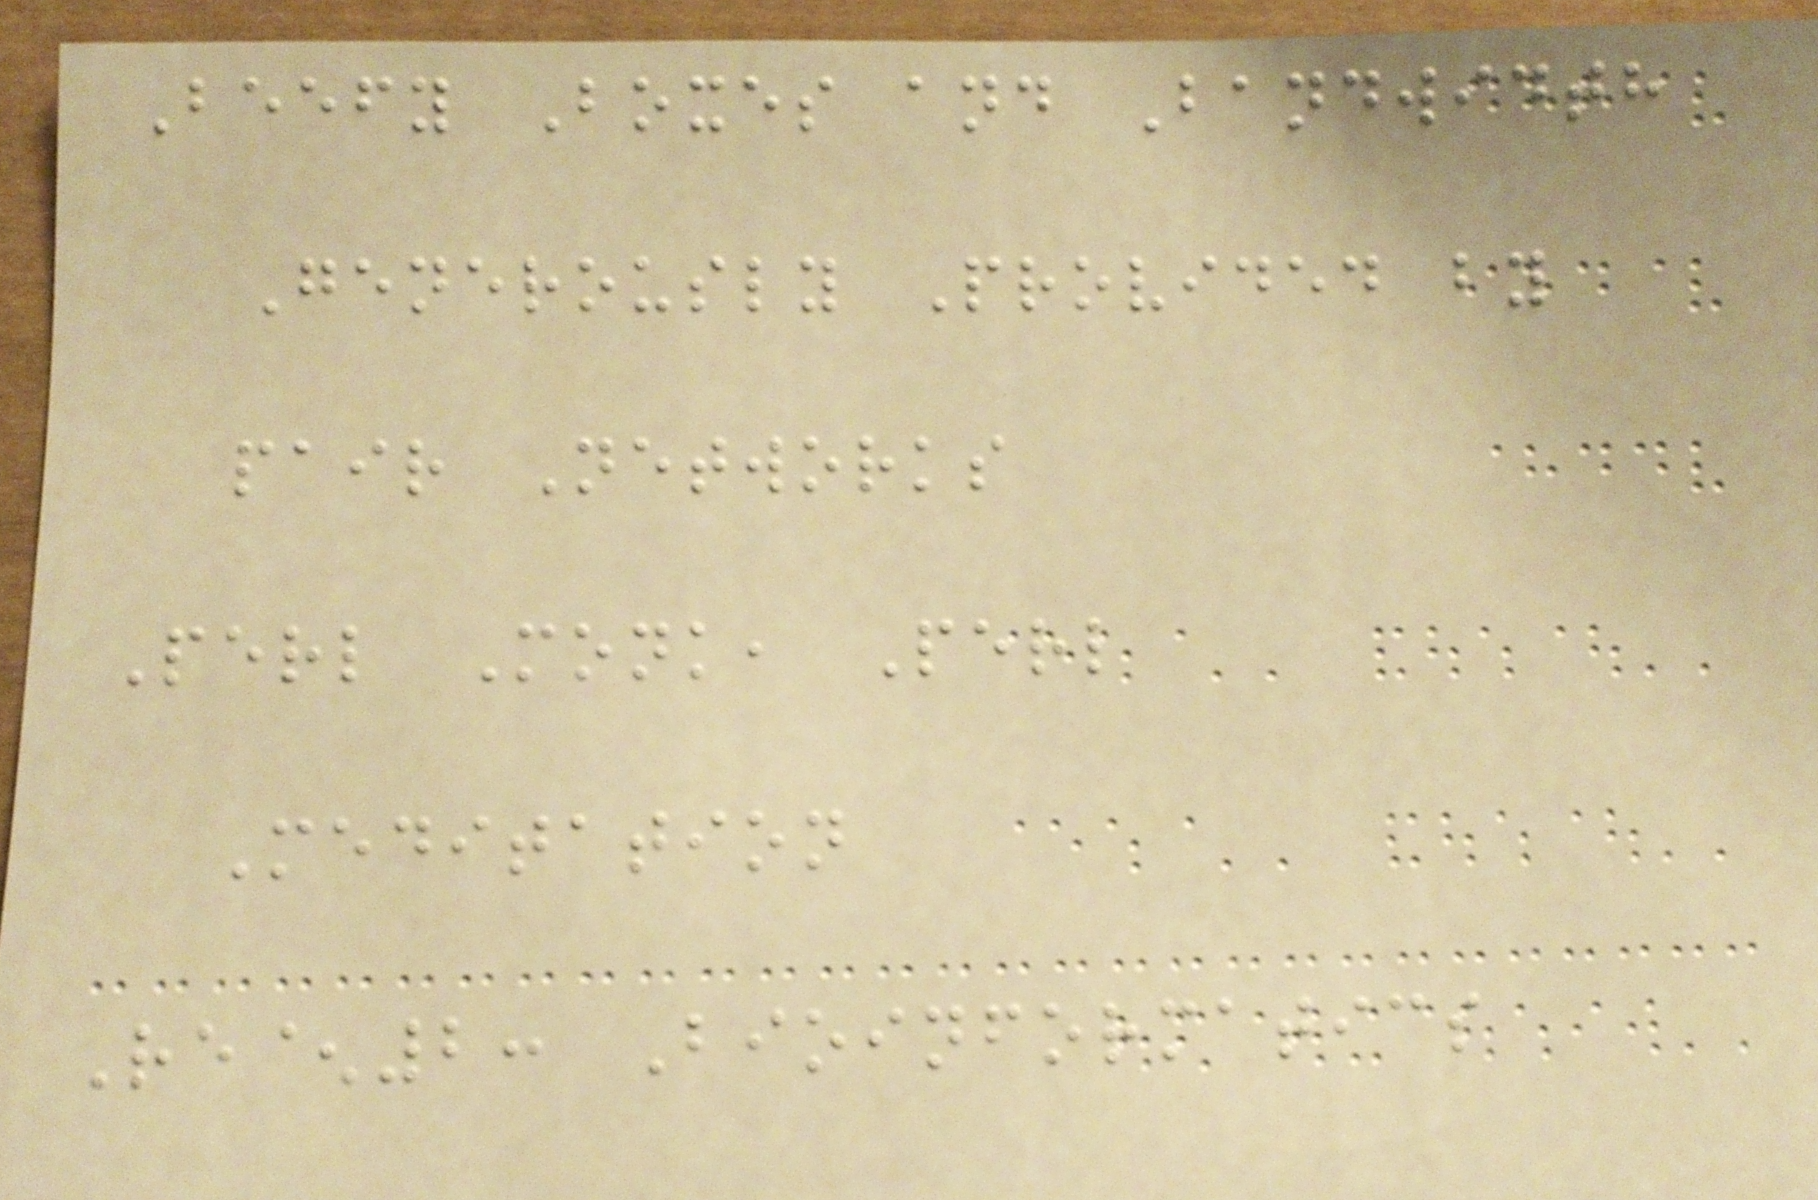Beefy Boxes and Bandwidth
Generously Provided by
pair Networks
Perl Monk, Perl
Meditation
Re^2: Bioinformatics
